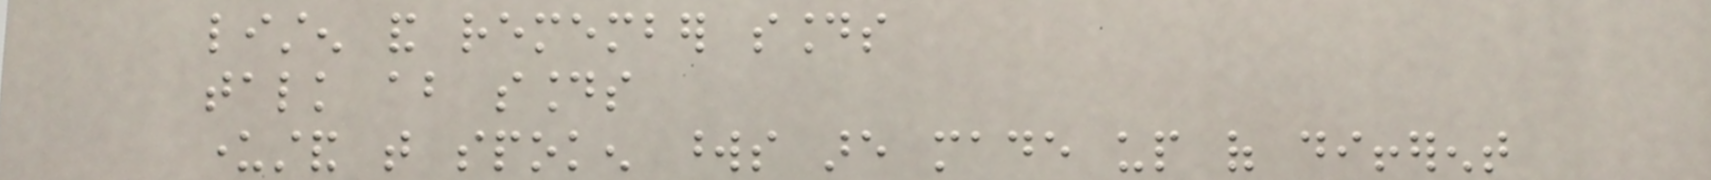listen and remember sounds
talk about sounds
understand that spoken words are made up of different
